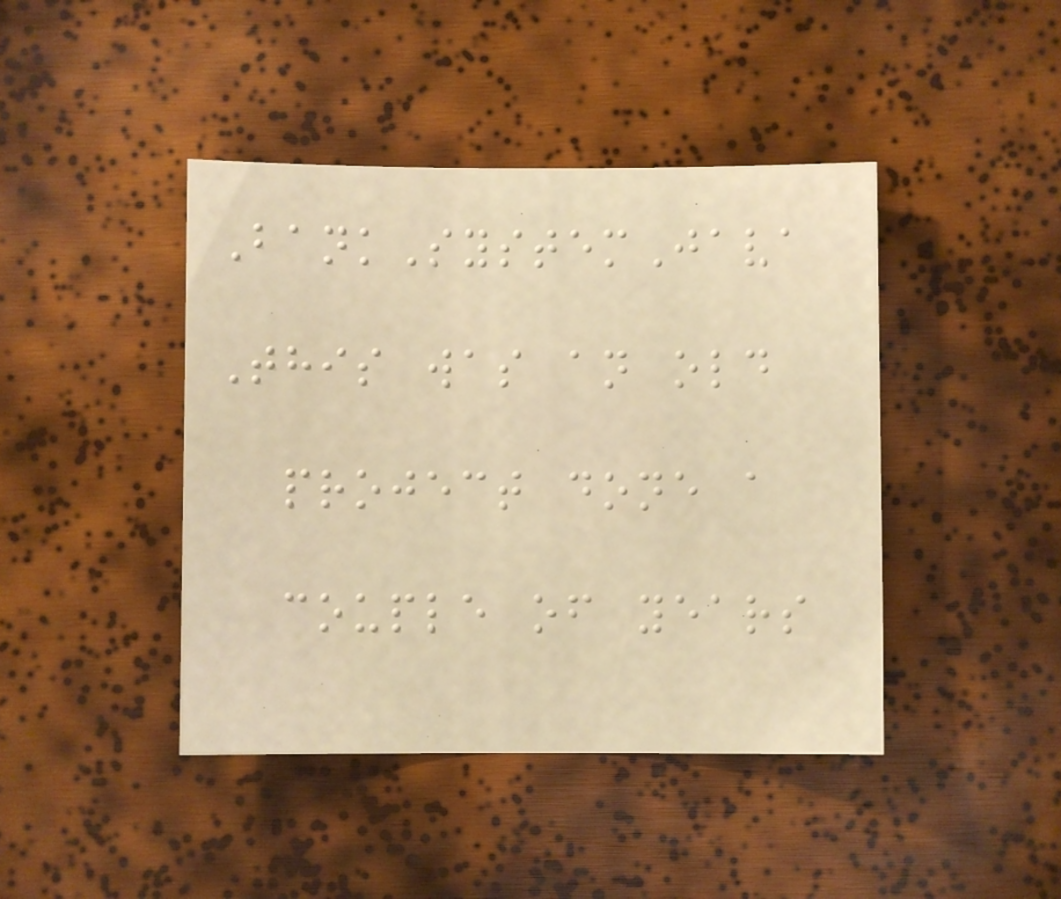BankSystemJava
This was an old
project done a
couple of years
